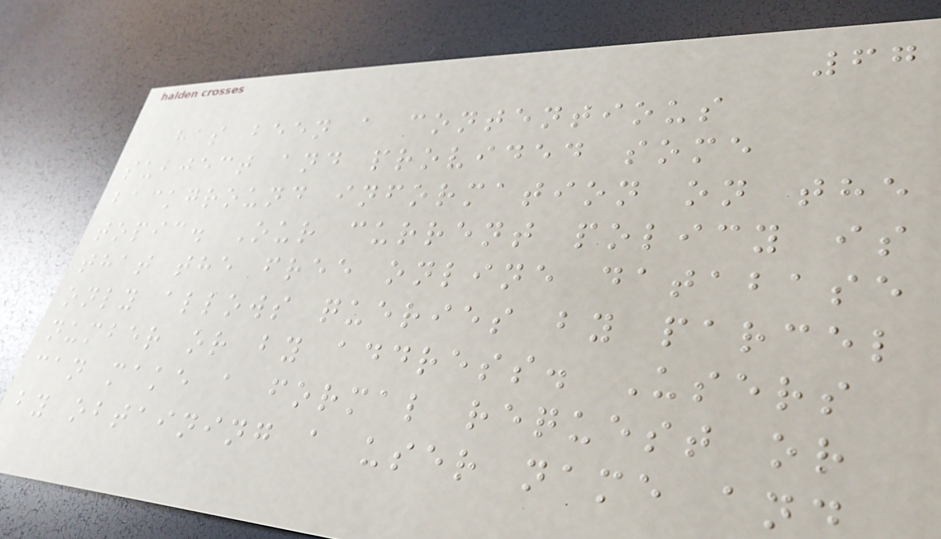67
has been a contentious
subject and provided some
background information on the
topic. Our current policy is
that the free online database
only allows queries by parcel
number or by address. Users
can make a formal request or
by obtaining a user name and
